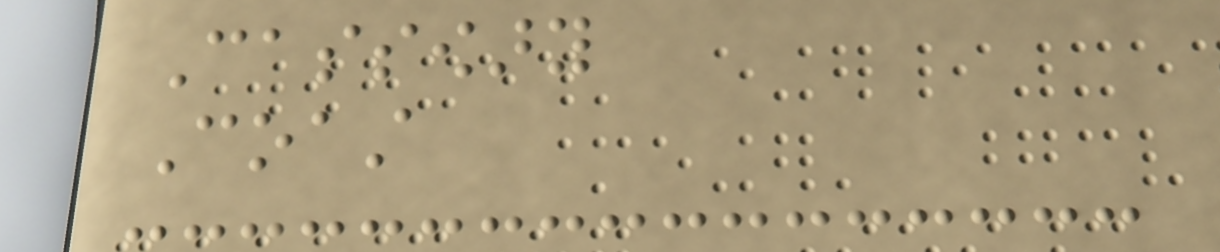Cassowary
Coast
